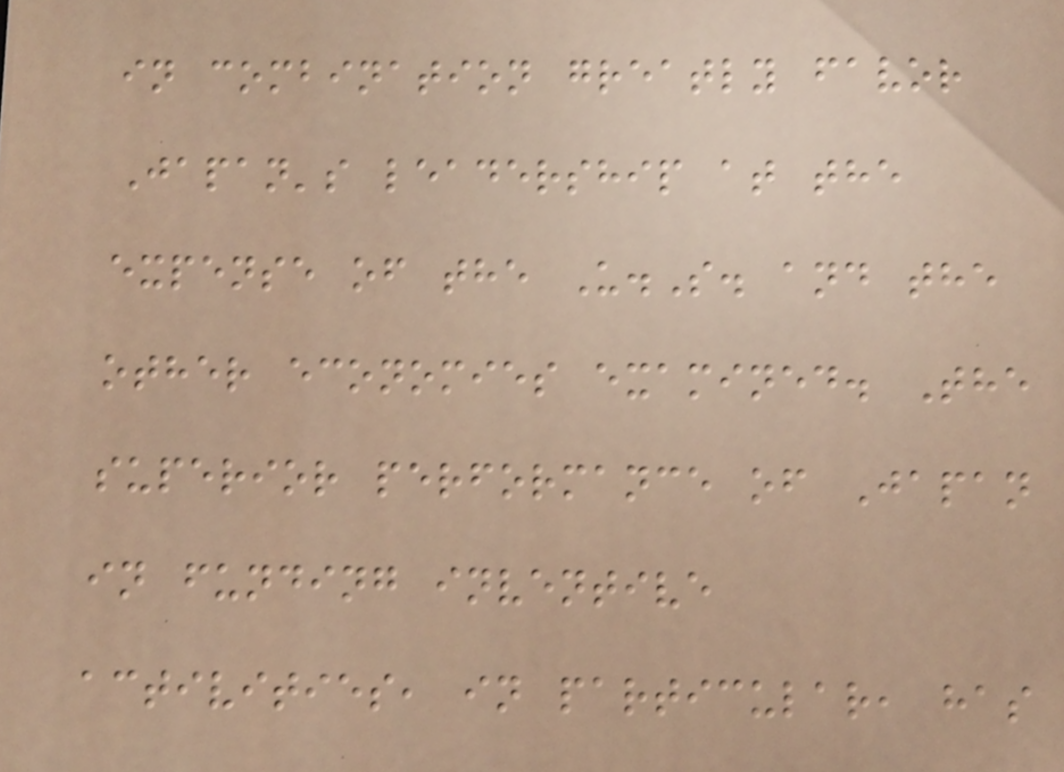in combination greatly favor
Japan's leadership at the
expense of the U.S. and the
other economies examined. The
superior performance of Japan
in funding inventive
activities, in particular, has
